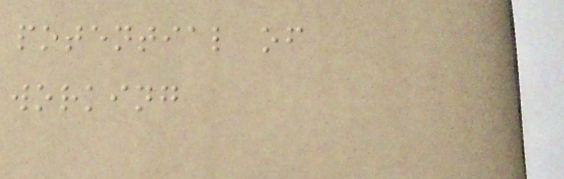potential of
working
